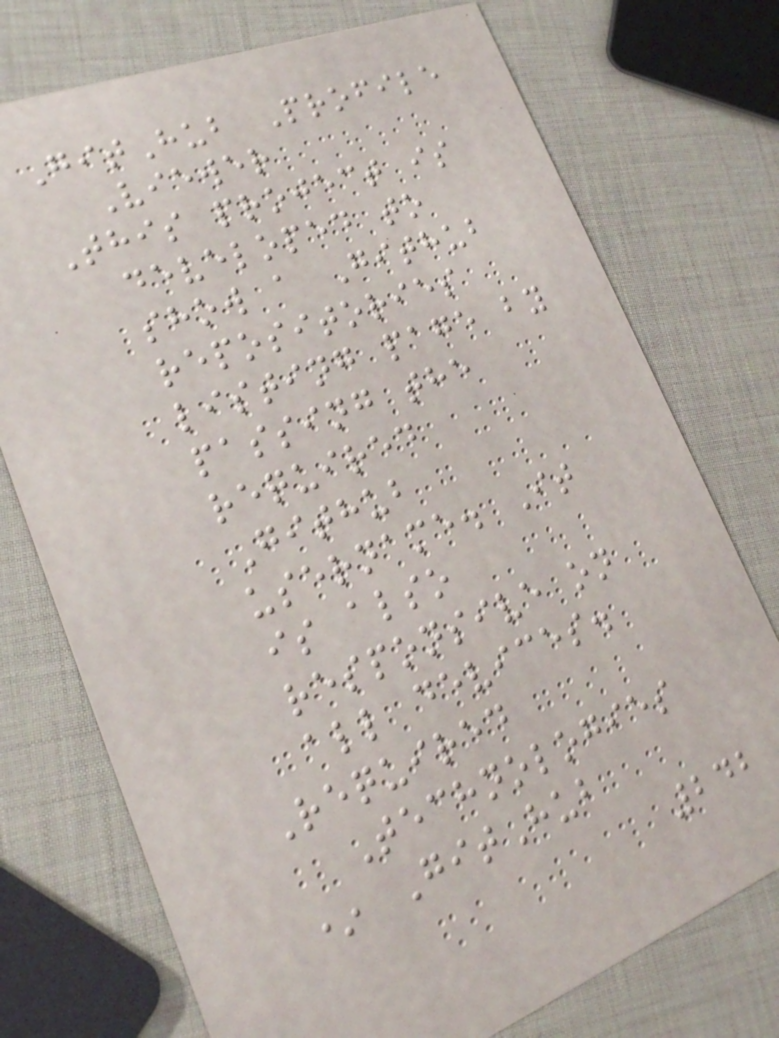GitHub Profile
Viewer
This project is
developed to
show a Github
repositories
listing page by
passing the
required
Github
username. It
is also
responsive on
all devices.
Required
Technologies
* GitHub
242
